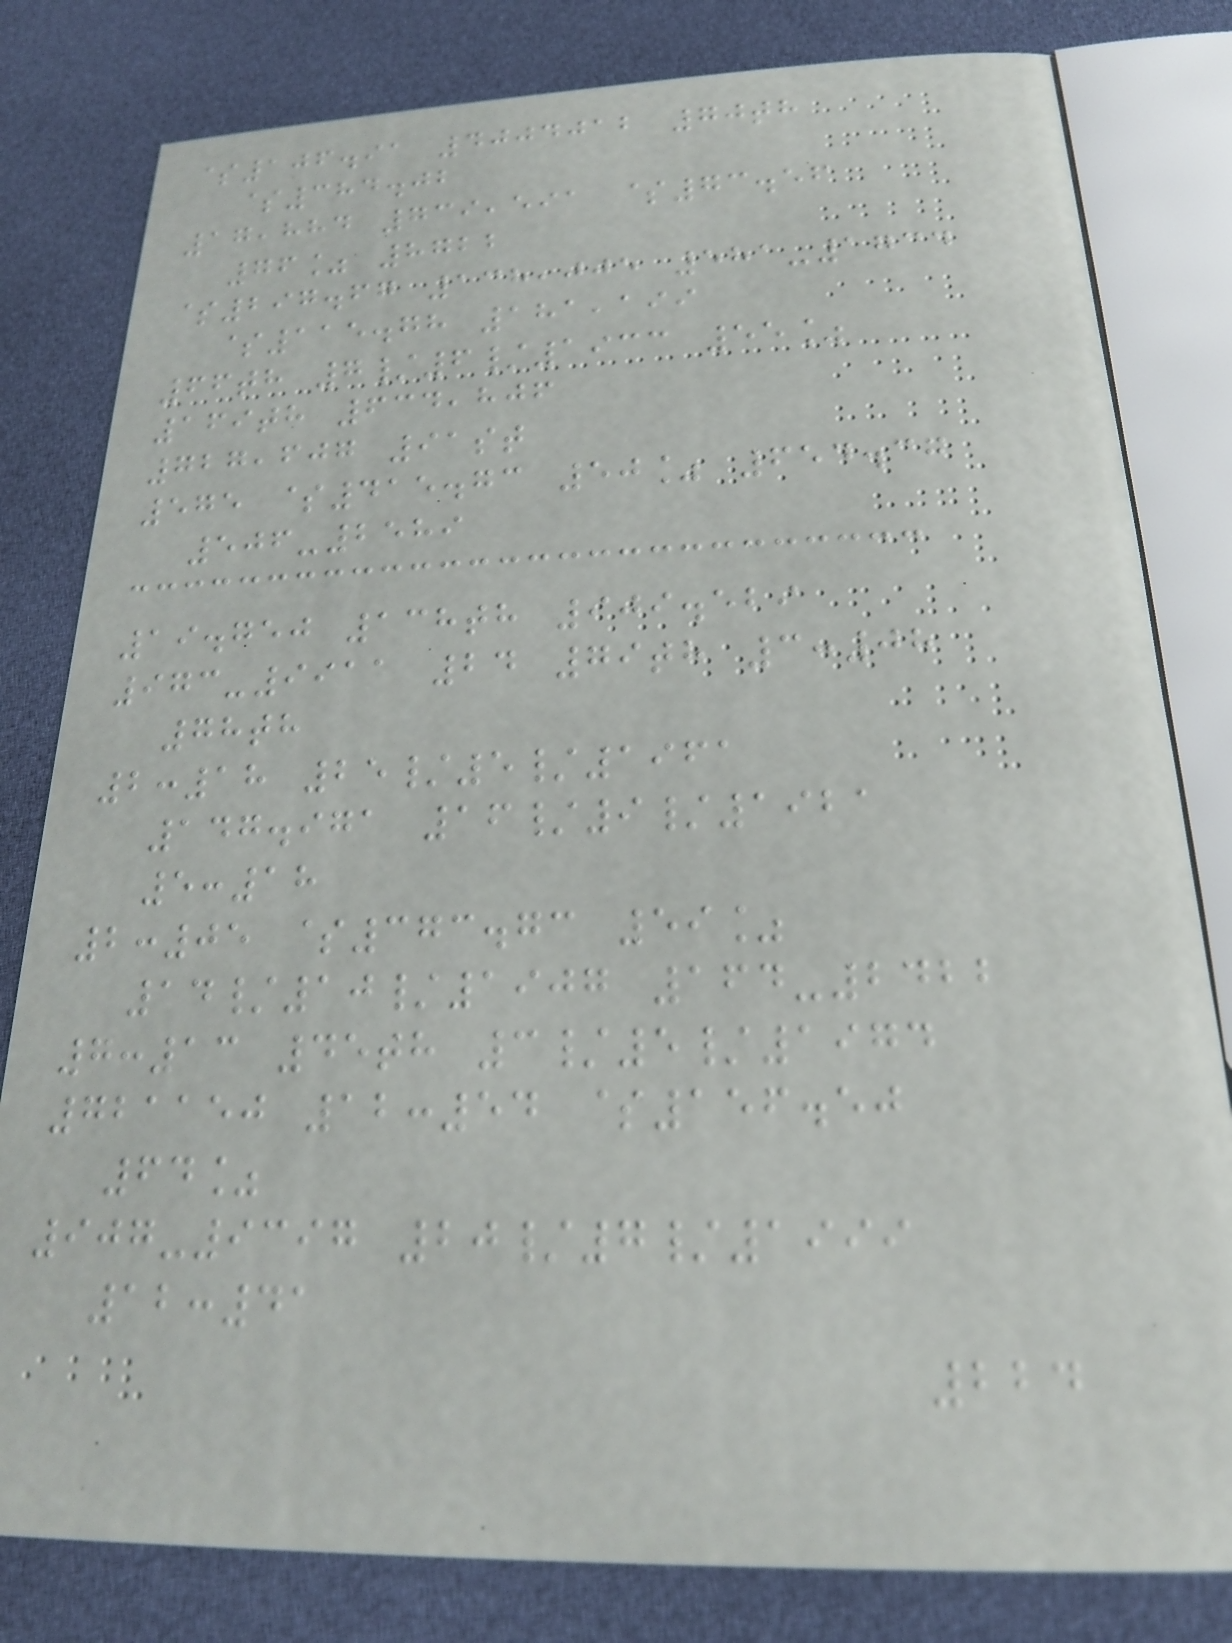$106.91 4004012 70th
$384.02
17,884 739,591 $73.56
76% 8722
$297.67 138,005 581-1734
$115.78 181,199
66th 7/6/1933 55%
169th 634,806
727,607 91st
575 $415.73 50% 654.37
506-2589
19.750 138th 909.529
973-9911 24 79th 3:08
78th
2:18 25/5/1961
147.971 16/9/1921
5:18
2:05 $373.73 59%
14/10/1907 164-2422
7:13 45th 3/5/1974
721150 12:54 $156.50
64%
907-9397 20/7/1999
12:41
224
